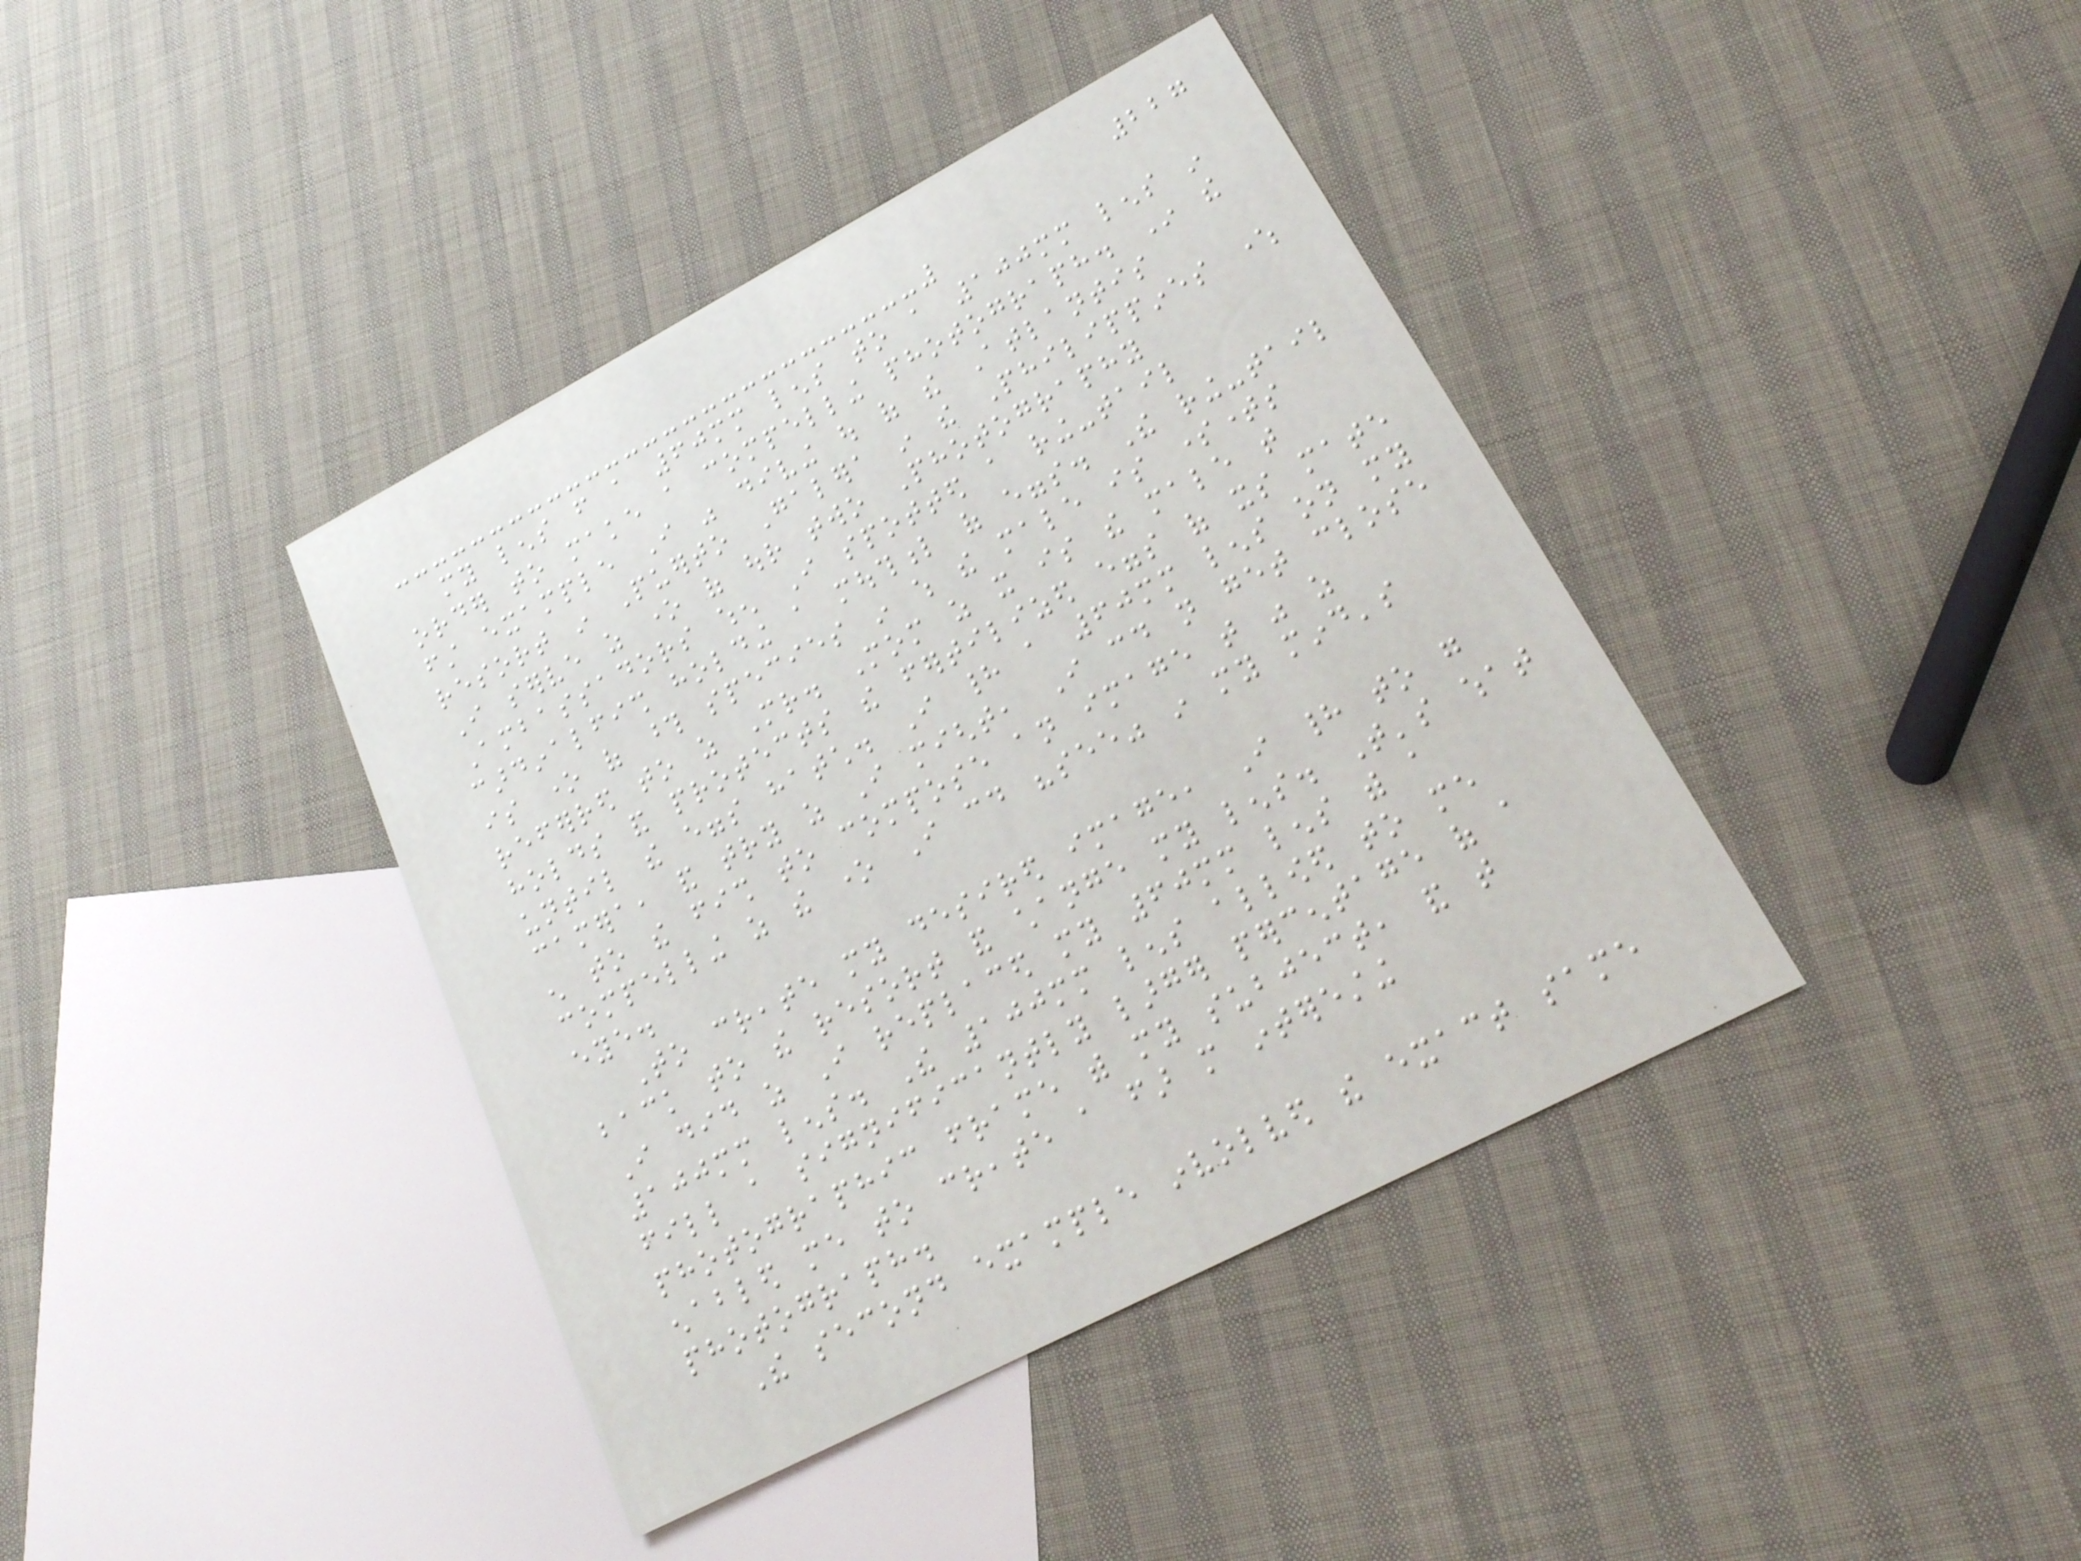227
my lens from a 60mm lens to a 100mm lens in
order to make a compelling photograph. In the
first example I was diving out of the Atlantis
resort in Puerto Galera in the Philippines where
I serve as one of our two Photography
Ambassadors when I spotted a ring-tail
cardinalfish holding a mouthful of eggs. The ring-tail
is one of those species in which the male is sometimes
referred to as Mr. Mom as it is the male that
holds and protects the fertilized eggs of its mate
until the eggs hatch. I had a 60mm lens on my
camera, and try as I might, I could not get close
enough to the fish to compose an image that was as
compelling as the one I could "see" in my mind's
eye.
To create my desired image, I had to go
back to the resort and change my lens. That's what
I did as I replaced my 60mm lens with a
100mm lens. The 100mm lens allowed to me
fill a significantly larger percentage of a
photographic frame with my subject, and that
enabled me to create a far more interesting
photograph.
The second example involved the exact same
